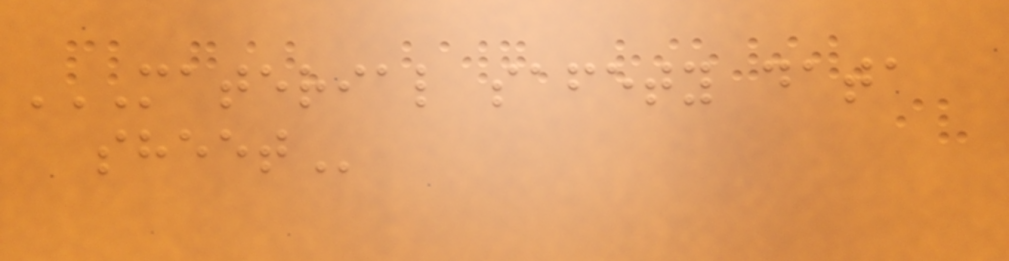MATERIAL SAFETY DATA
SHEET
